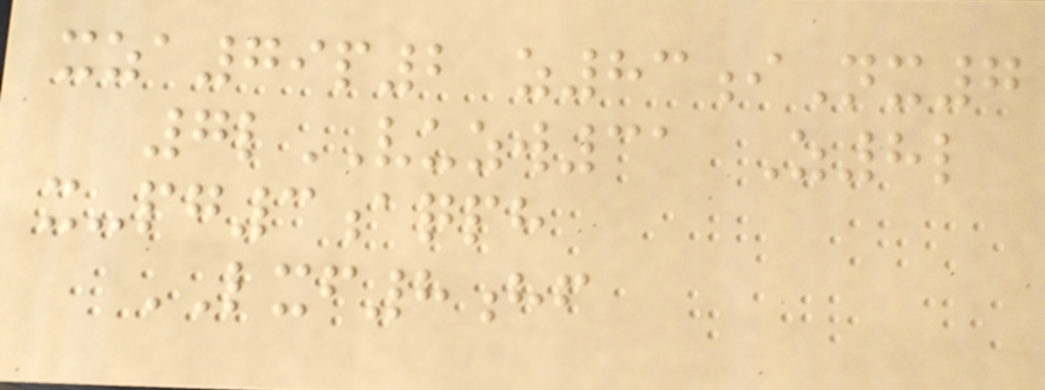xza79p2 z83iNx7
7lVUZW31 Z8l
x-pg3aqph
LXF8hf
